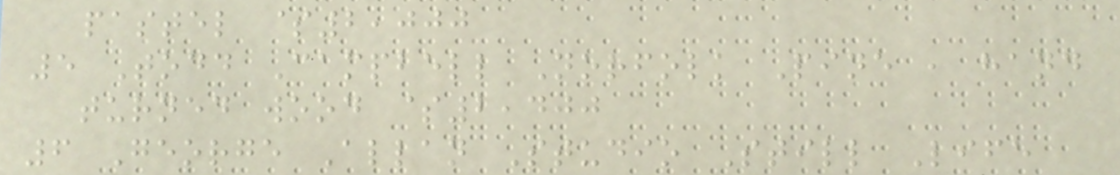pastel $2,000
5 Todd Campbell Norfolk Pine , hand
turned wood $2,400
6 George Allan Studio Still Life
